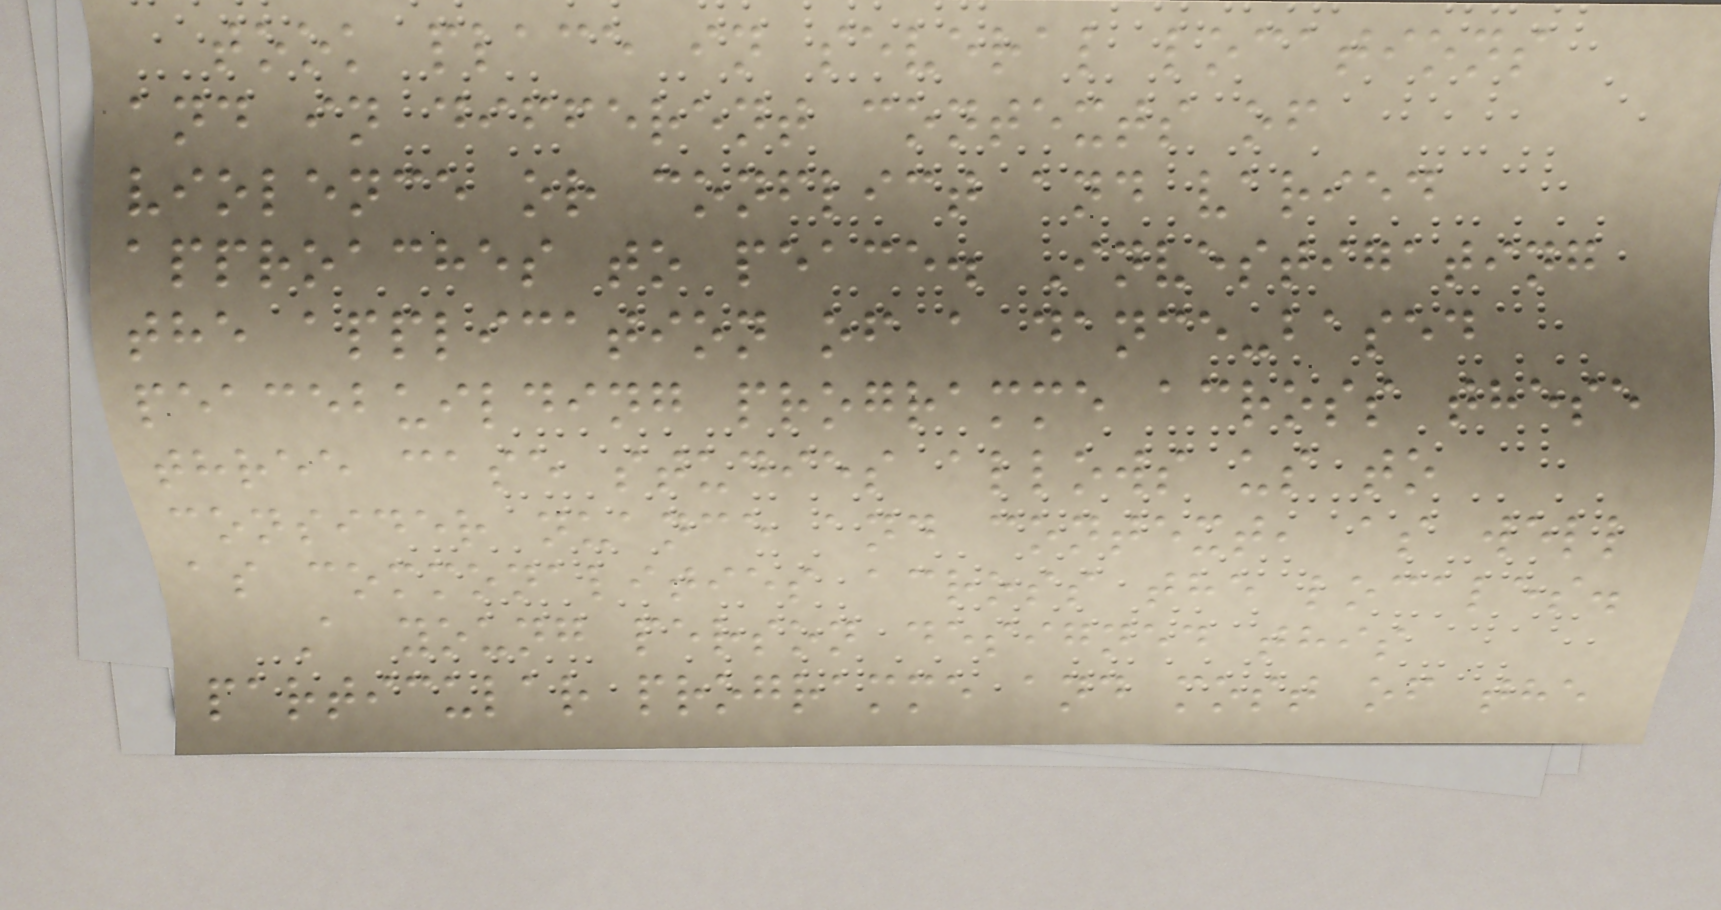took place in several locations
and in different contexts of
violence or conflict and varied
approaches to peace. Investigating
the application of a dance-based
peacebuilding programme across these
three case studies allows us to
consider nuance and context, as well
as commonalities across the locales.
A young person designed this
particular programme and most of the
